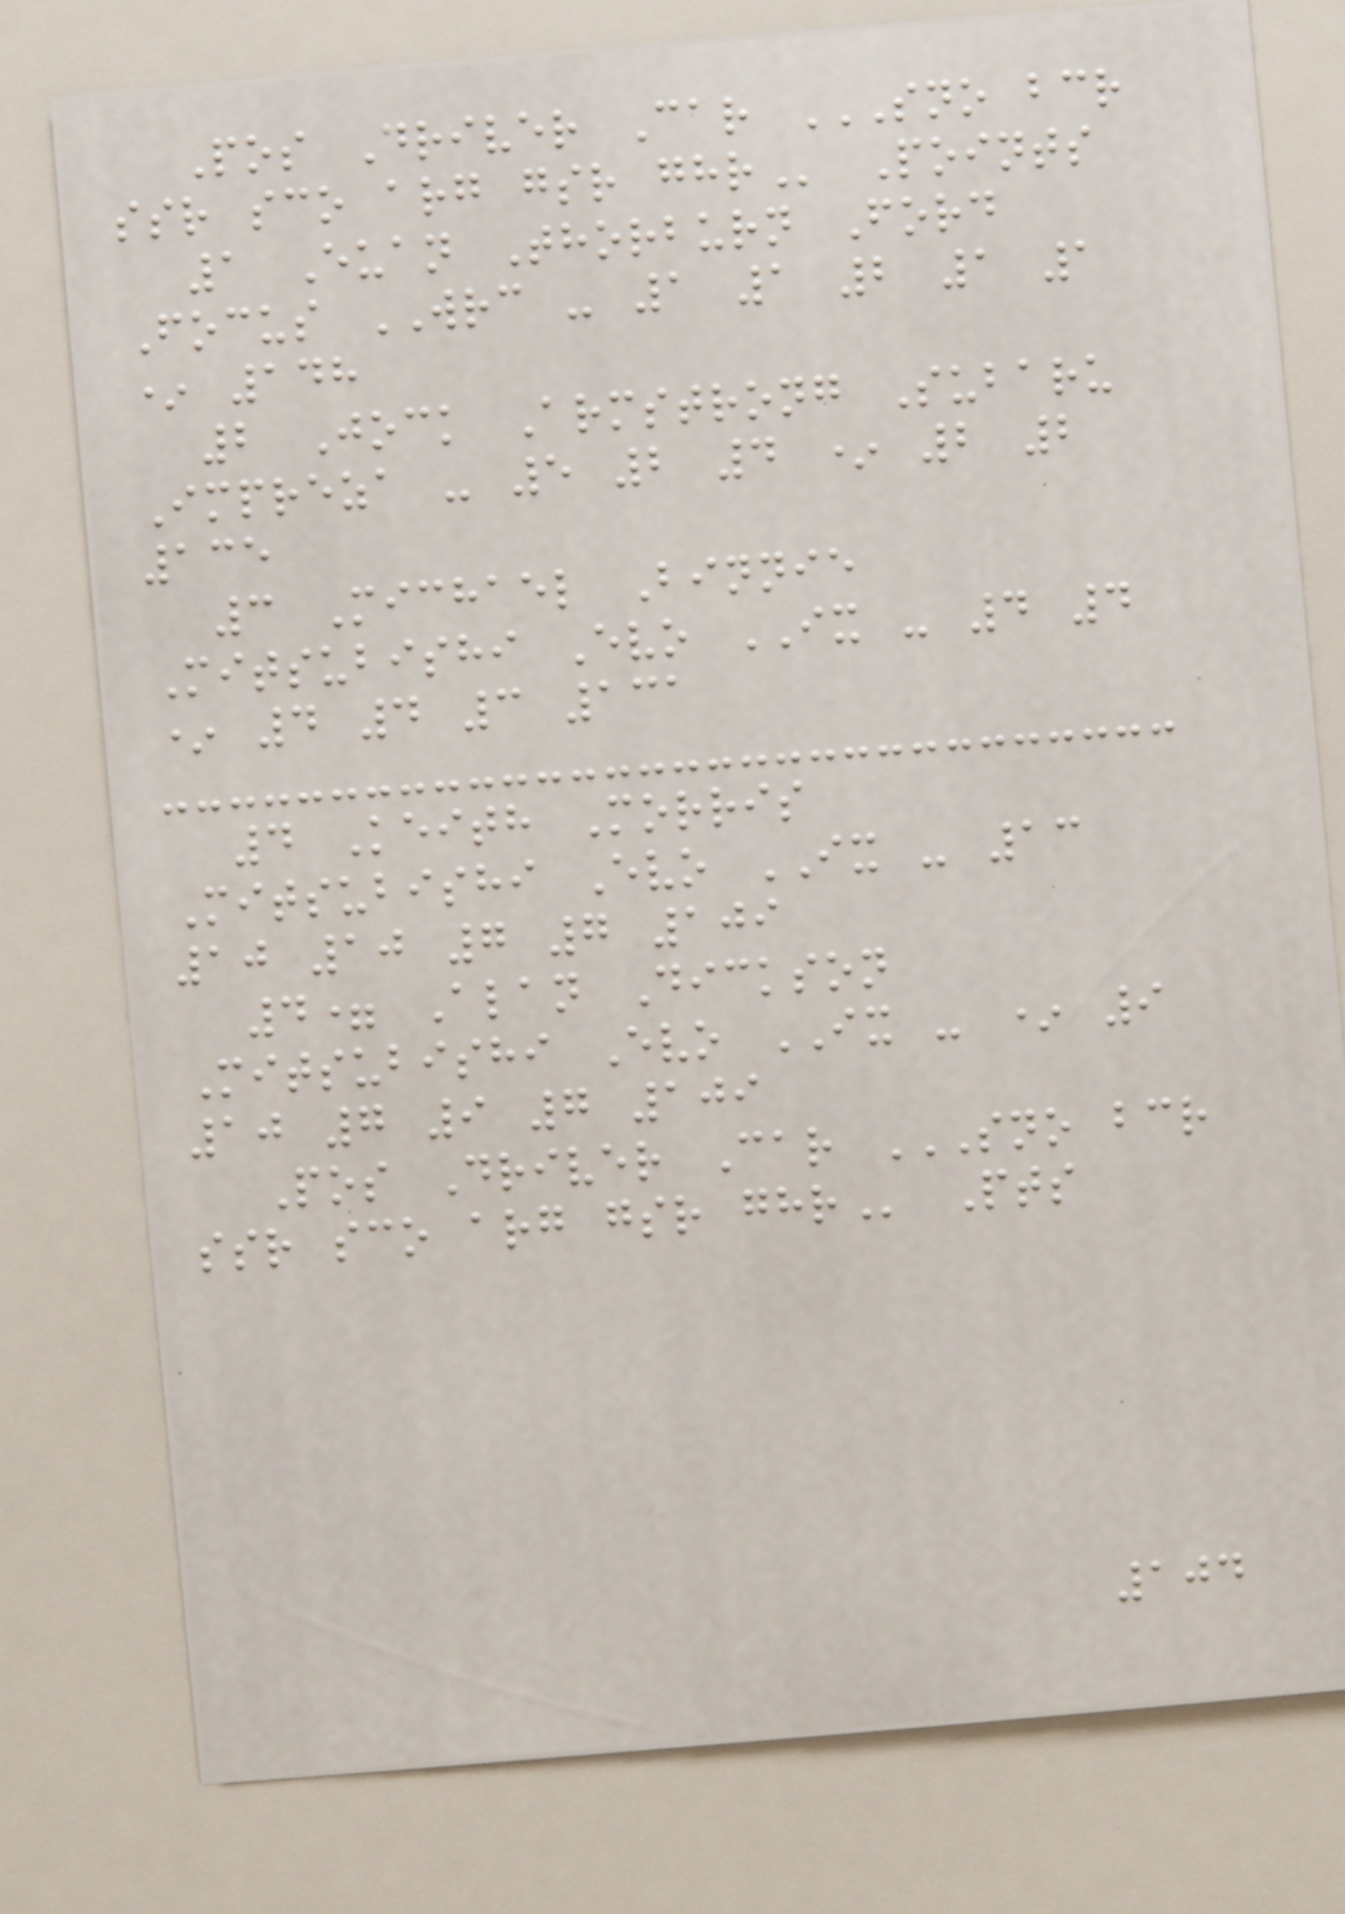Pos Driver Car SNO BCR
SSR SCO ARG GSR GHR Points
1 Euan Thorburn Ford
Focus WRC - 1 1 2 1 1
* 148
2 Jock Armstrong Subaru
Impreza - 5 2 4 * 2 2
135
3 Michael Binnie
Mitsubishi Evo IX - 4 4
* 4 4 3 131
4 Keith Morris
Mitsubishi Evo IX - 13
10 10 7 7 109
4= Alan Dickson
Mitsubishi Evo IX - * 9
10 7 9 7 109
Pos Driver Car SNO BCR
SSR SCO ARG GSR GHR Pts
104
